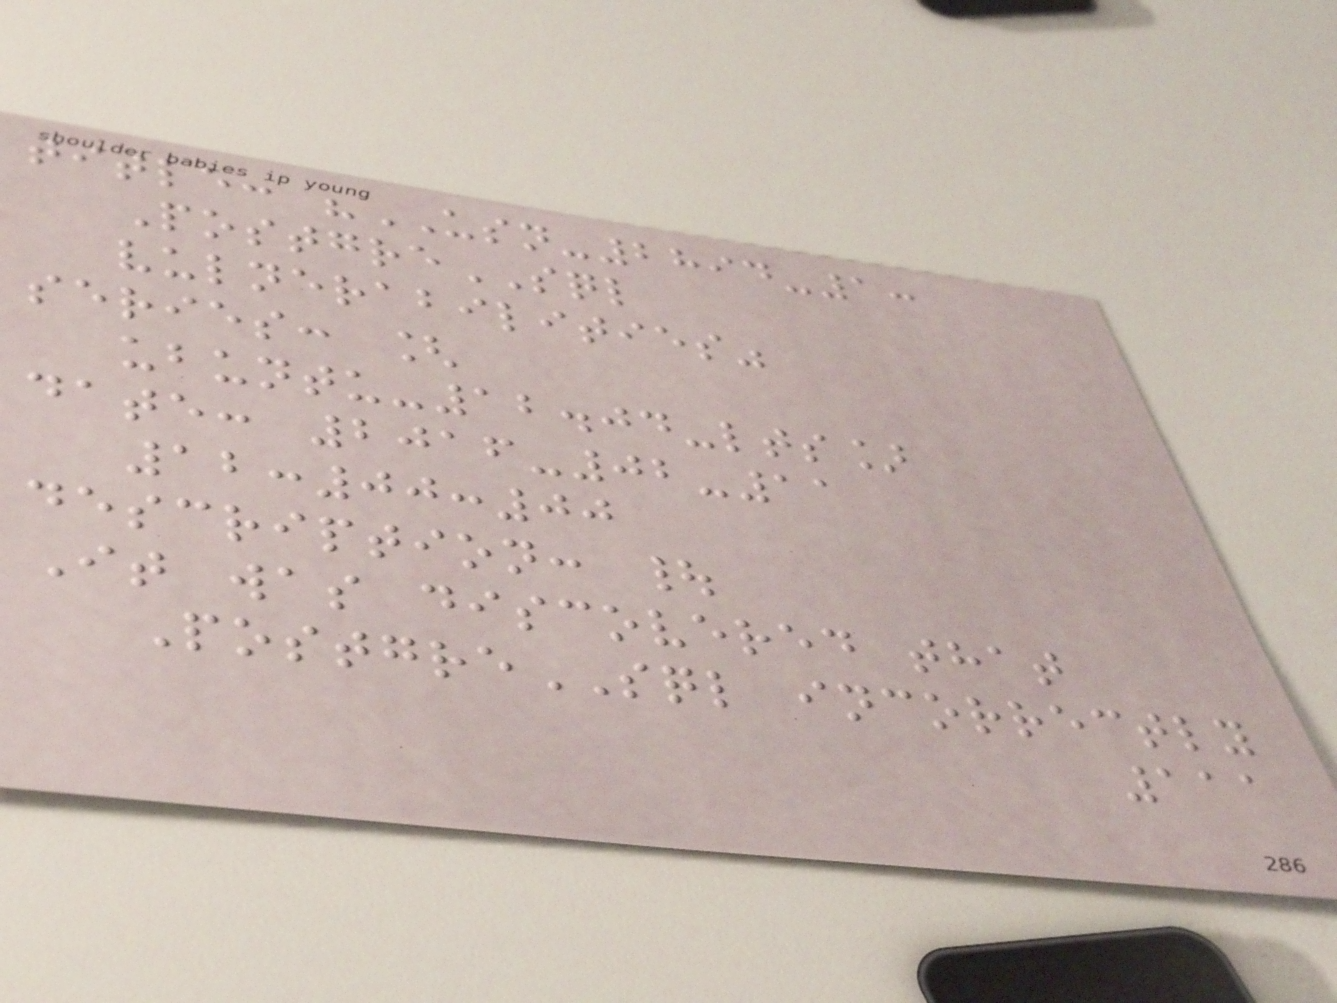title: "USN-2894-1:
PostgreSQL
vulnerabilities"
series: [
ubuntu-12.04-lts]
date: 2016-02-11
12:00:00
description: |
It was discovered that
PostgreSQL incorrectly
111
